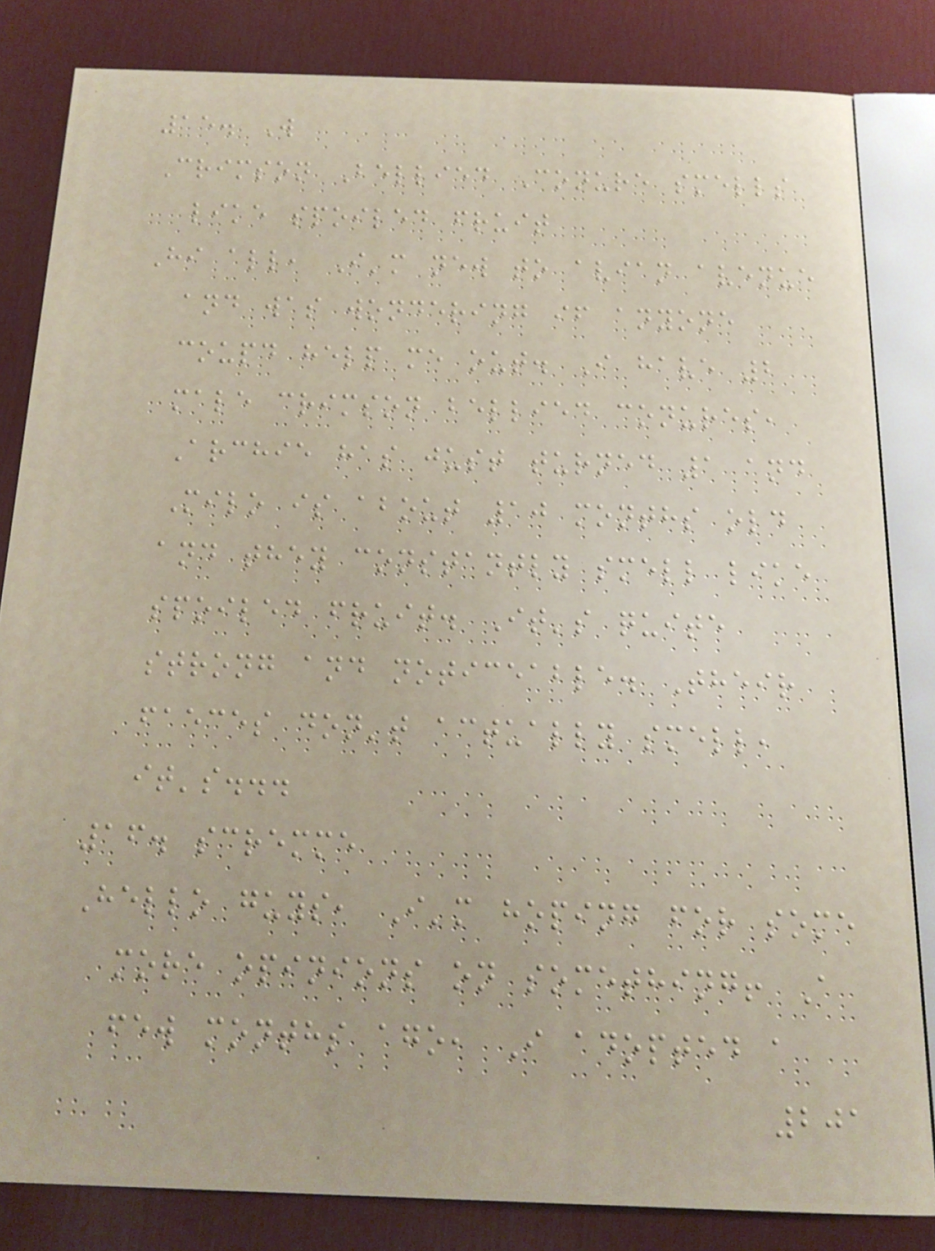15. W
Crimson Bellied Conure smells
like spoiled fruit
Hi all, I'm new to avian avenue
and was wondering if anyone
coupd help me out. I have 2
male crimson bellied conures,
Archie has just turned 1 and
Milo is about 10 months old
and they constantly smell like
spoiled fruit. It's quite
strong and noticeable. Their
faeces don't actually smell,
it's...
16. scremme
Hello guys, I'm hoping for some
more opinions on something! A
few months ago, I adopted a
201
